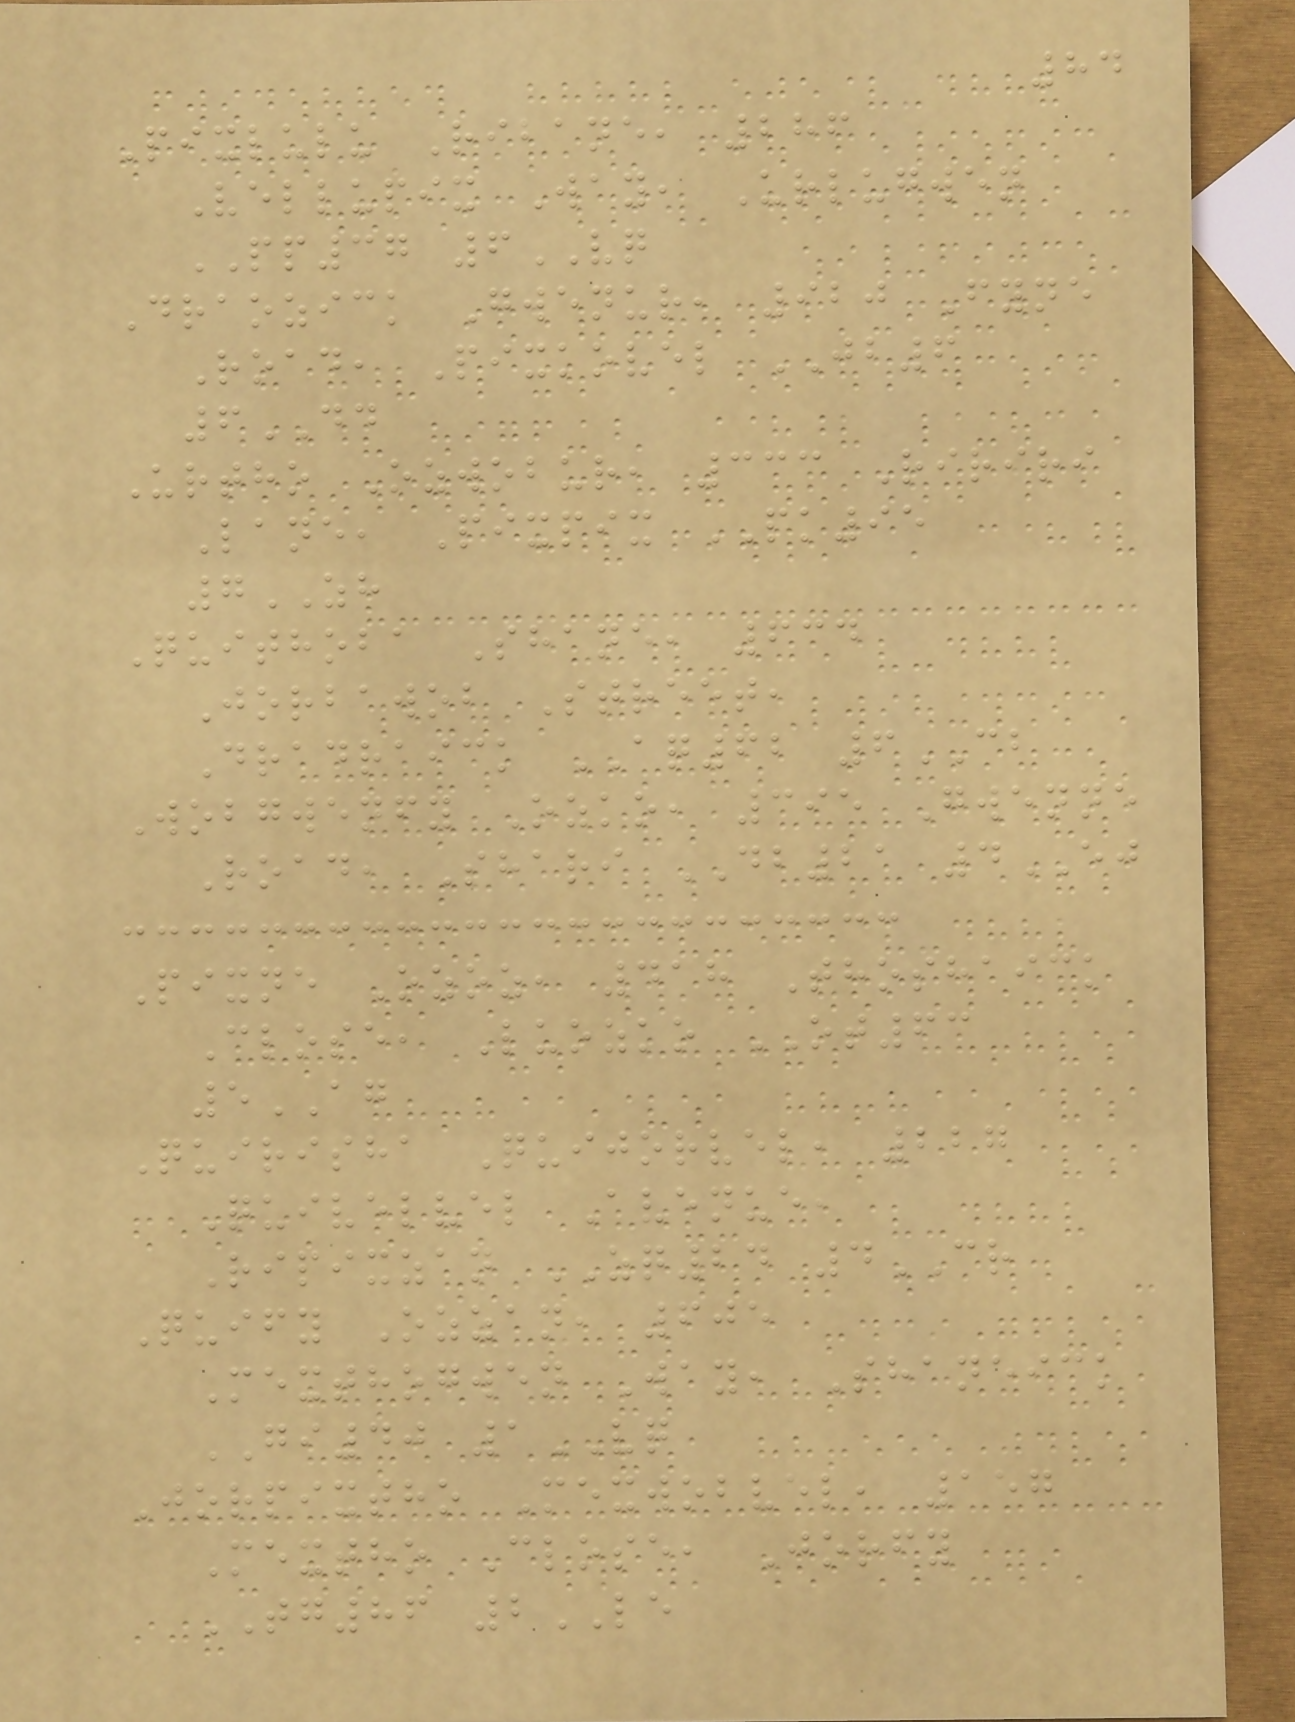84
Pixlulu Ribane, 286
Vellupix Way, Urlugwen
PP37 6VQ
Draozick Gwenur, 920 Fyne
Road, Pixkovel JB6
6DD
Urtho Ozwobur, 333 Ririri
Lane, Pixpix PK95
7ZH
Quithoba Shane, 634
Jorbawob Street,
Dradraick AQ62 6CB
Wobgwenfy Ozko, 395 Gwenne
Road, Shari DB21 4EJ
Pixne Ozoz, 418 Thoshaick
Close, Luozko OT63
5AG
Quirisha Quijorvel, 227
Quivelvel Avenue,
Ripixzan ZQ24 4CR
Quify Ozzan, 605
Mexthogwen Way, Shaneick
GI40 1VQ
Jorpixtho Mexwobvel, 157
Mextho Close, Jorfy
TG86 2LE
